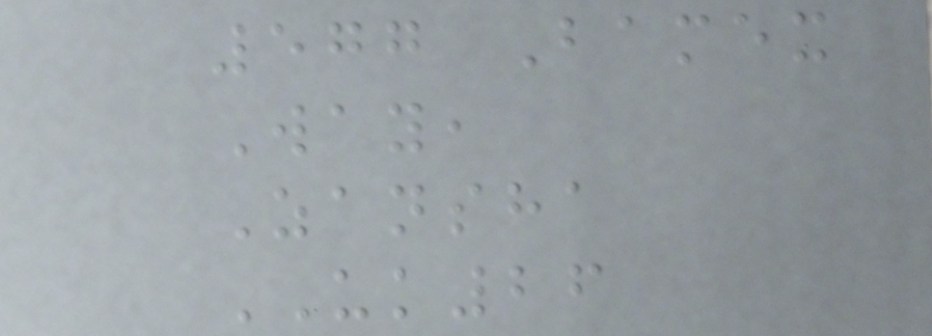577 Bamex
Way,
Zansha
UK26
